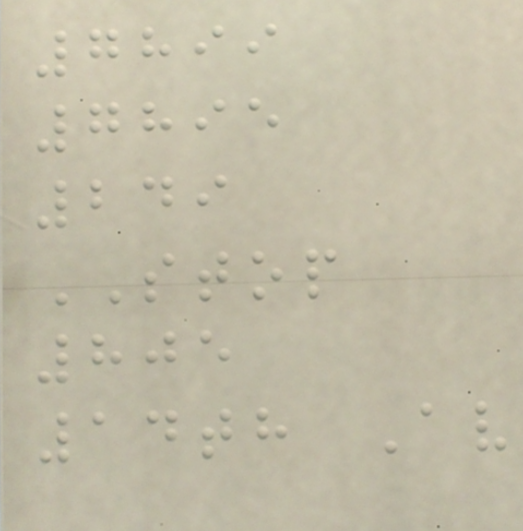7899
7895
249
STOP
805
14th Av
